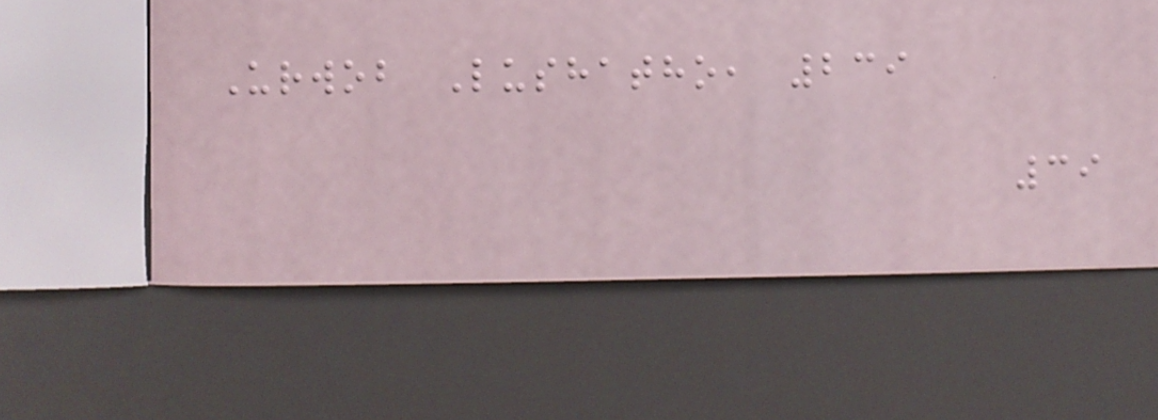Urwob Lushatho, 239
39
